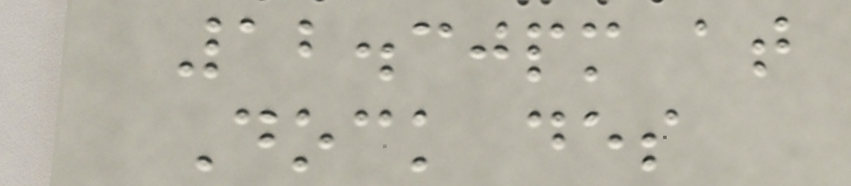12.30pm at
Dock des
